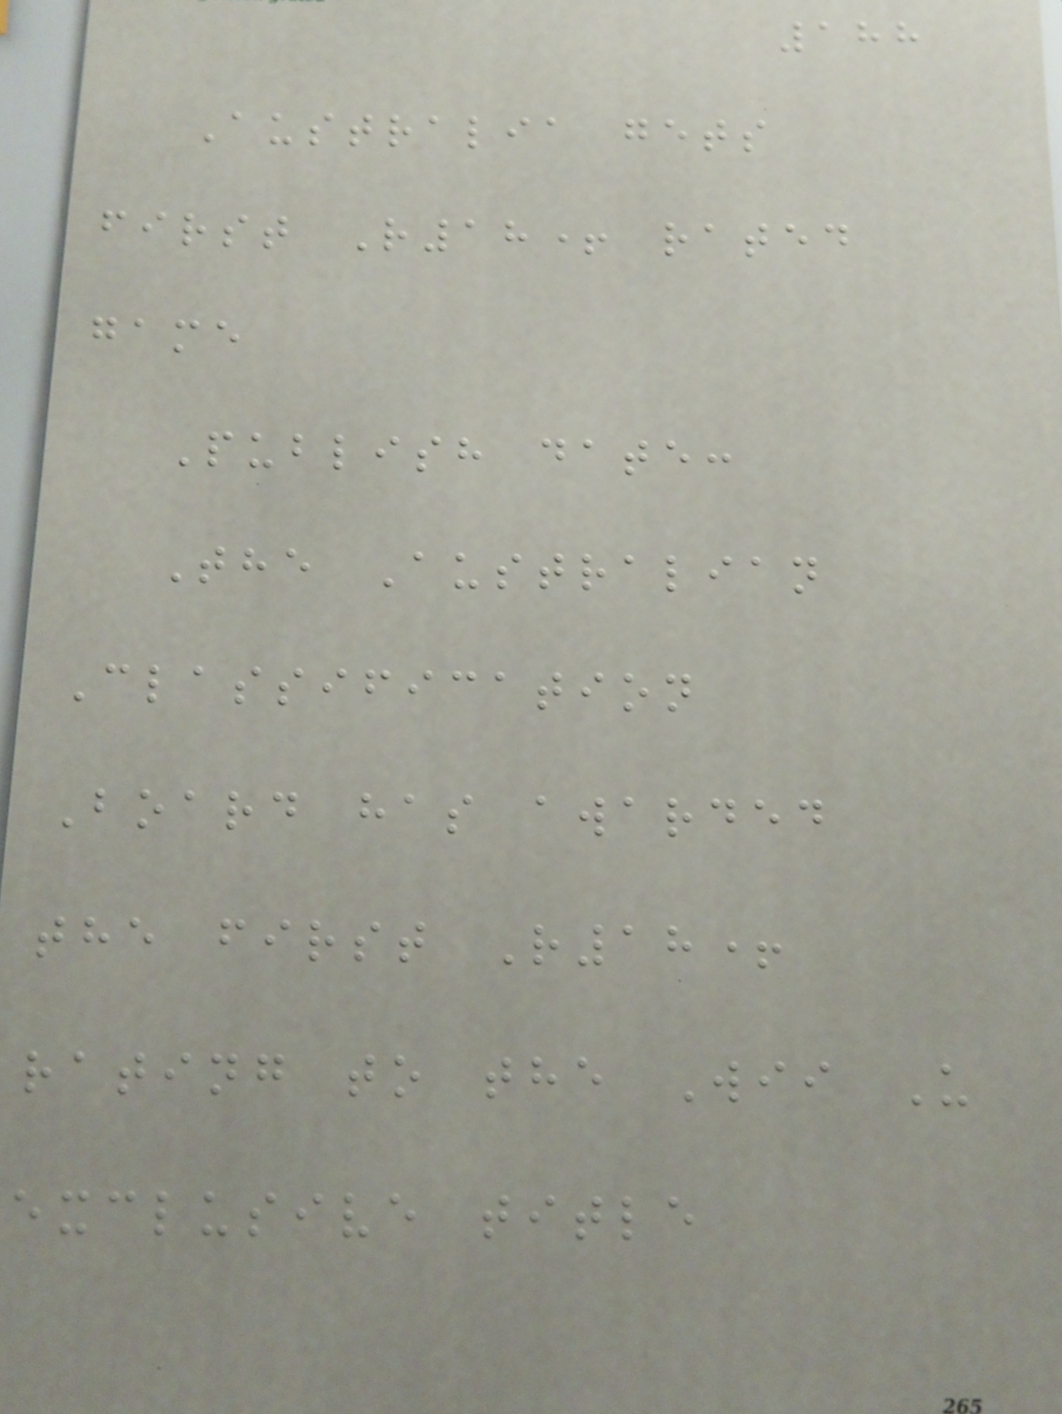188
Australia gets
first R18+ rated
game
Publish date:
The Australian
Classification
Board has awarded
the first R18+
rating to the Wii U
exclusive title
